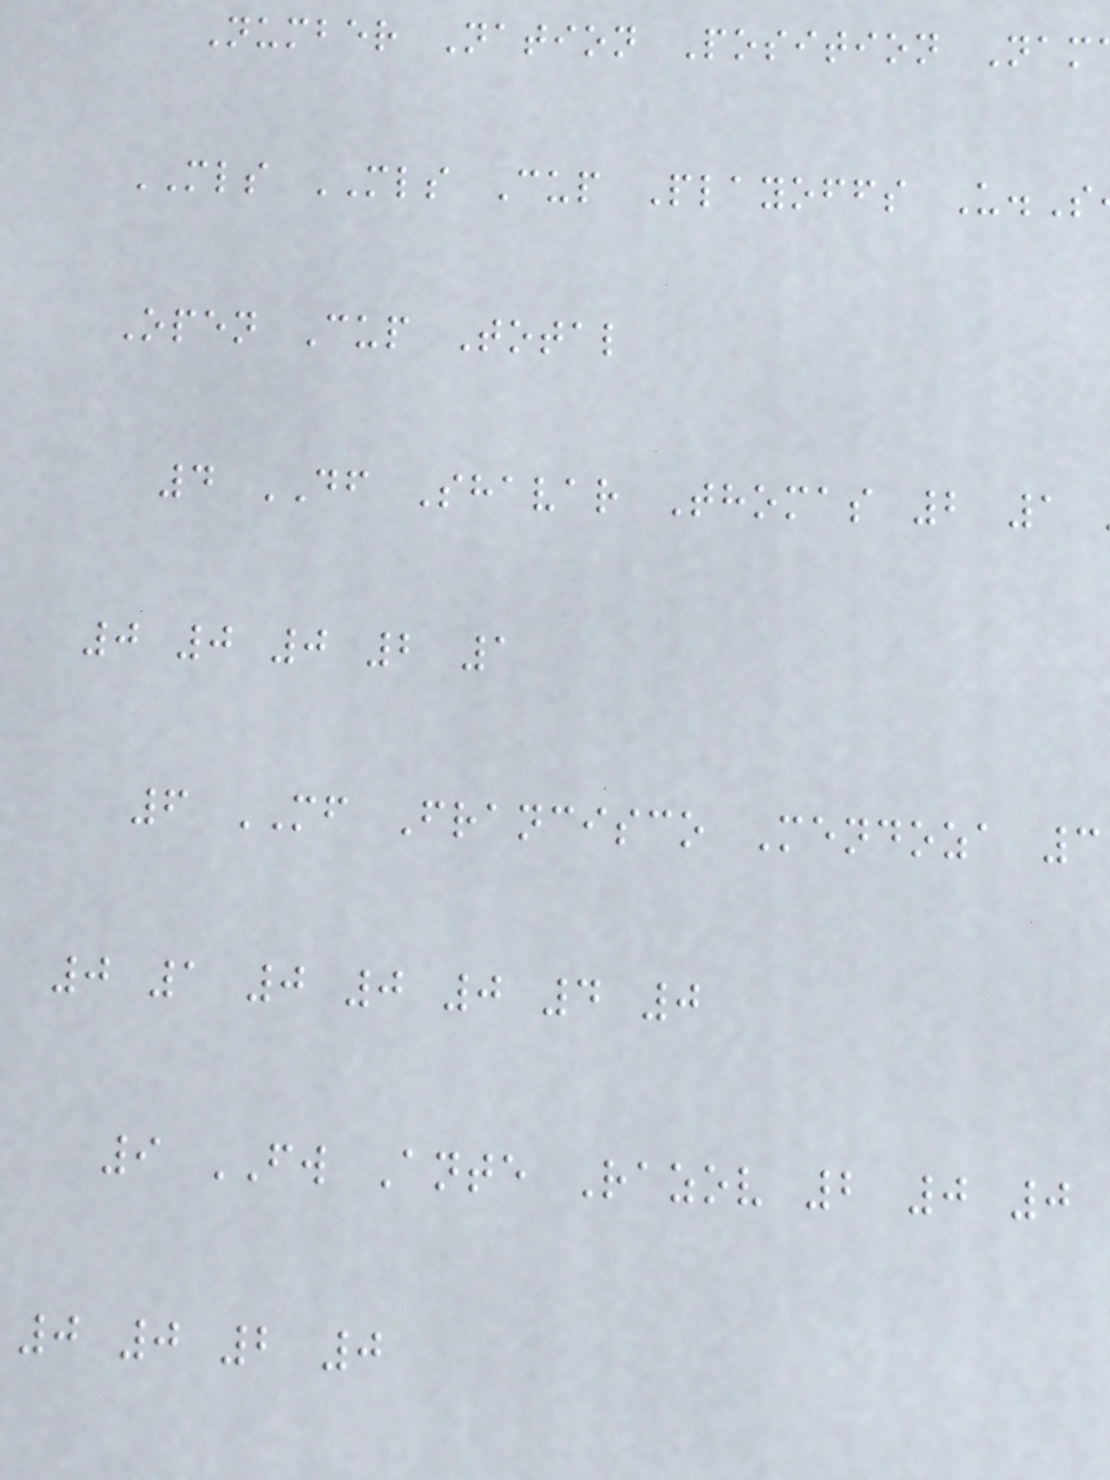Number Nation Position Nam
MLS MLS Cup Playoffs U.S
Open Cup Total
4 DF Shavar Thomas 2 1
0 0 0 2 1
6 MF Francisco Mendoza 3
0 1 0 0 0 4 0
9 FW Ante Razov 2 0 0
0 0 2 0
